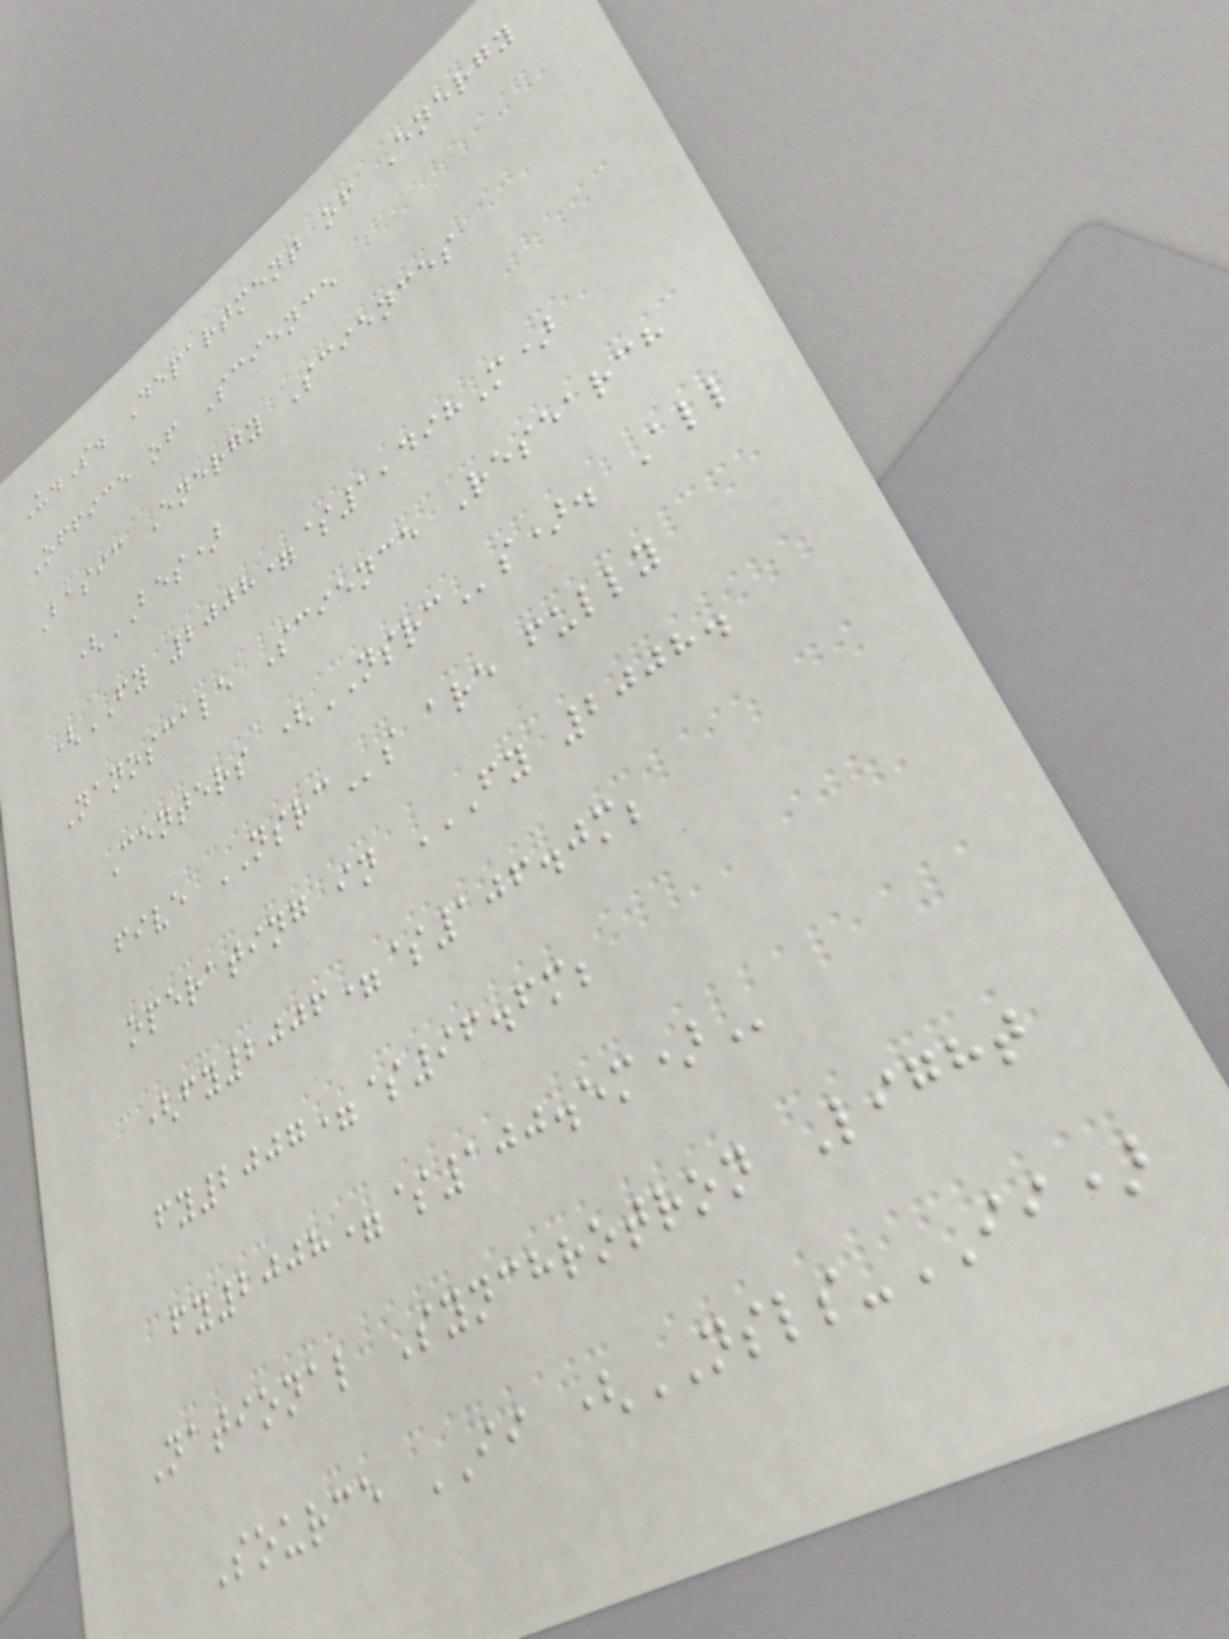U.S. Department of Energy
Office of Science
Basic Energy Sciences
(BES)
(FY 2008=$1,498M)
Nanoscale Science Research
Centers (NSRCs). All
five NSRCs are fully
operating in FY 2008.
(FY2006=$106.0M;
FY2007=$96.6M;
FY2008=$100.5M)
National Synchrotron Light
Source II (NSLS-II)
